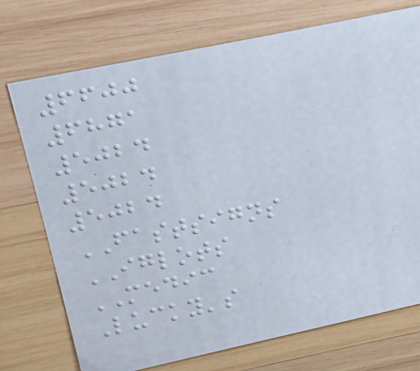6600
6871
5024
5024
5024
FASTSIGNS
IGLOTS
MEDIC
Lucky's
